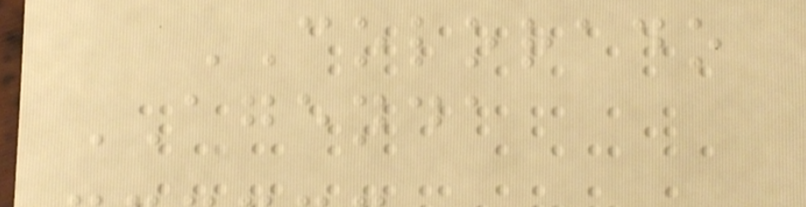COLORADO
AGENDA
